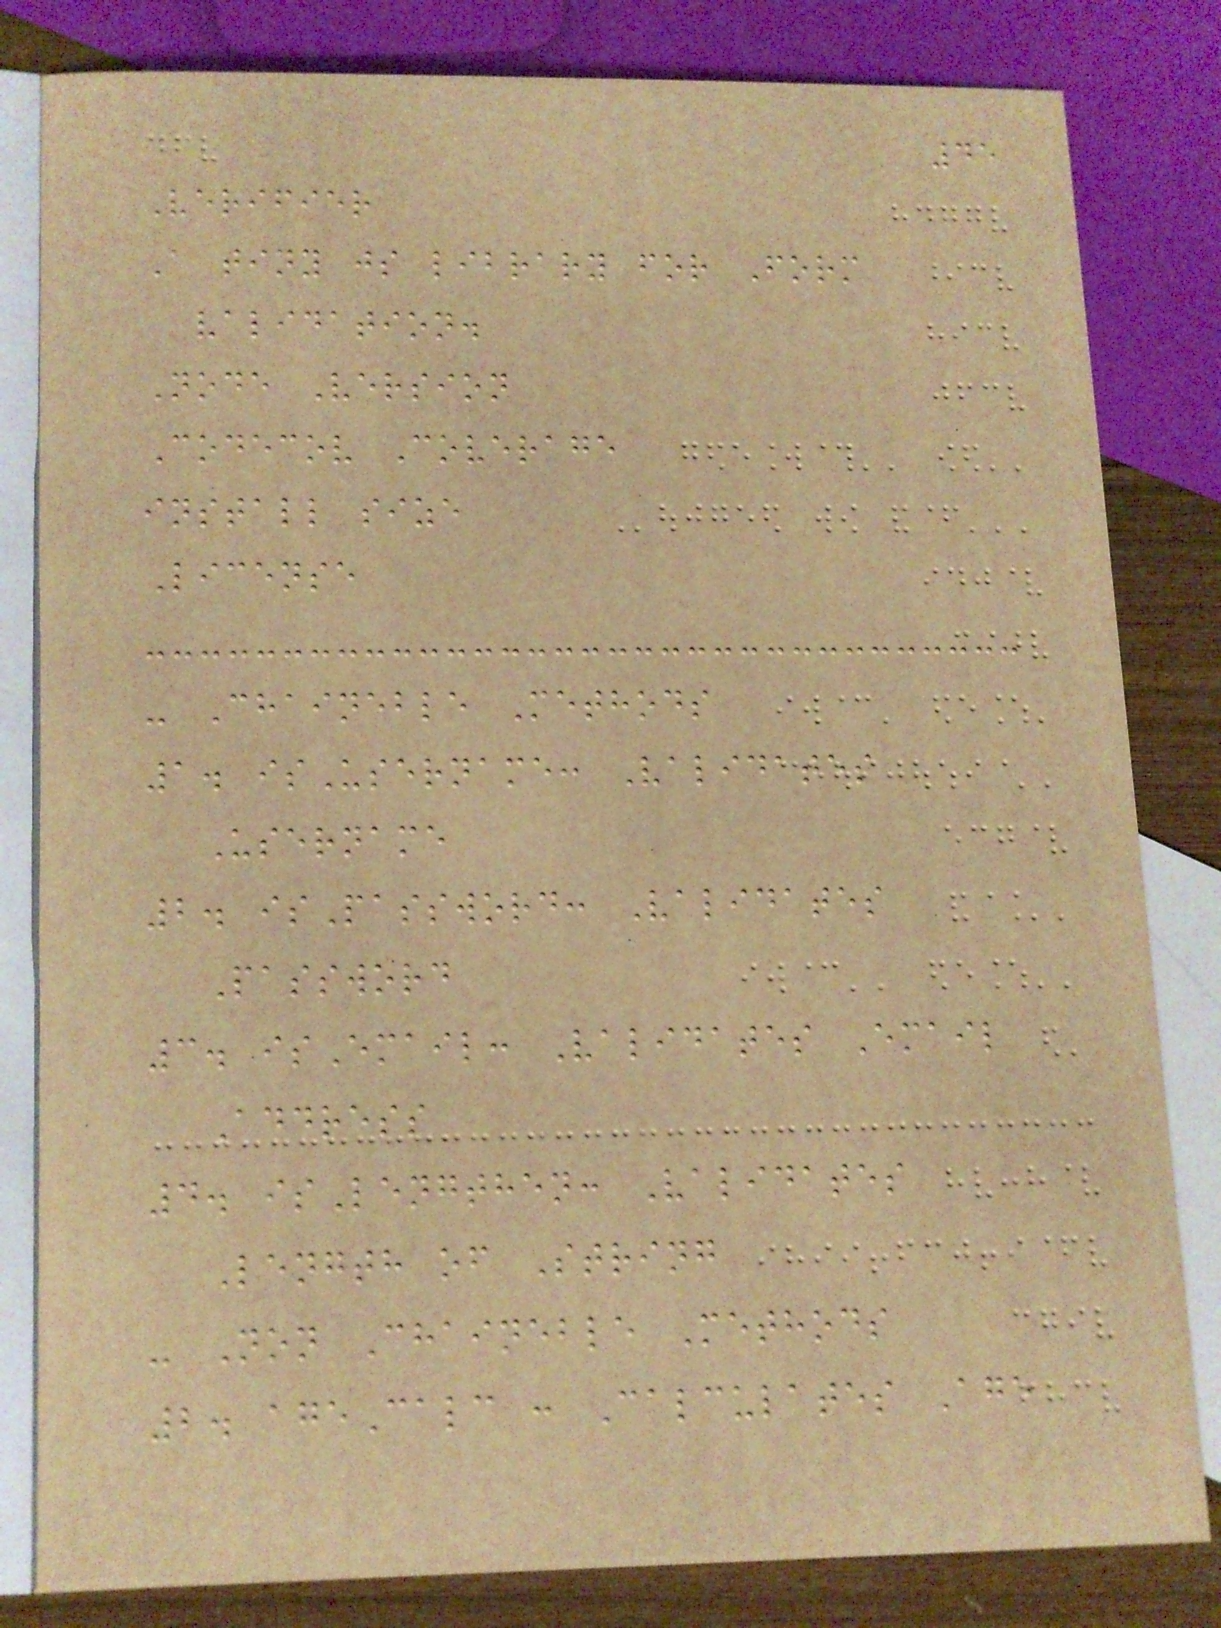45
Verifier
A tiny js library for Form
validation.
Node Version
Codecov Coverage
install size
License
- Chaineble Methods
1. isUsername: Validates
Username
2. isPassword: Validates
Password
3. isEmail: Validates Email
Address
4. isLengthen: Validates
Length of String
- Non Chaineble Methods
2. ageCalc : Calculates Age
